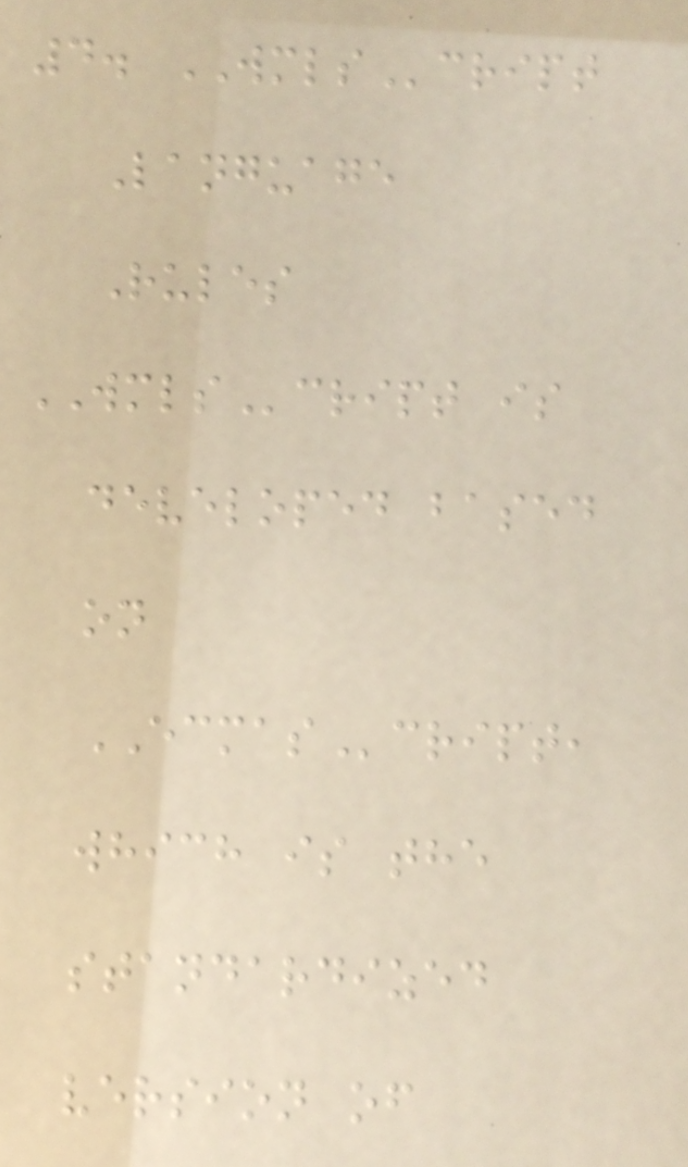4. WMLScript
Language
Rules
WMLScript is
developed based
on
ECMAScript,
which is the
standardized
version of
